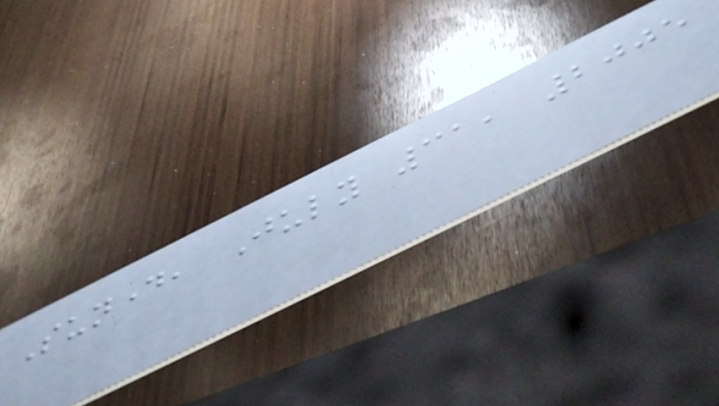Sunday, July 31, 2005
